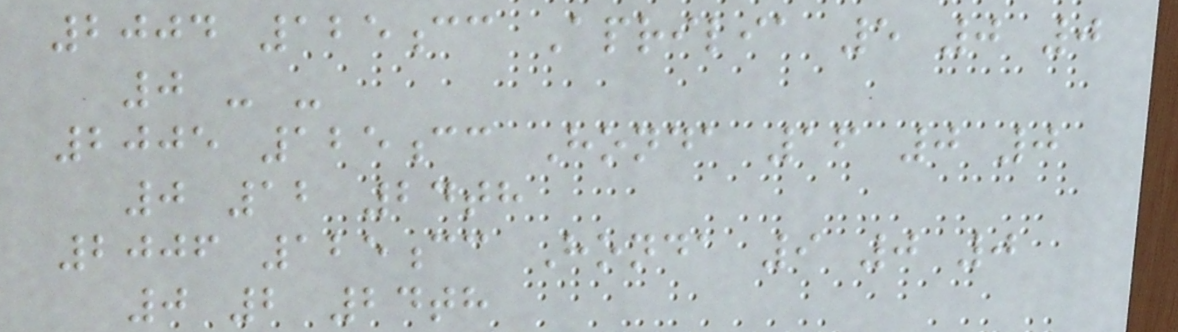2004 125cc Aprilia 5 0 0
0 - -
2005 125cc Honda 16 0 0
0 12 24th
2006 125cc Honda 9 0 0
0 2 24th
